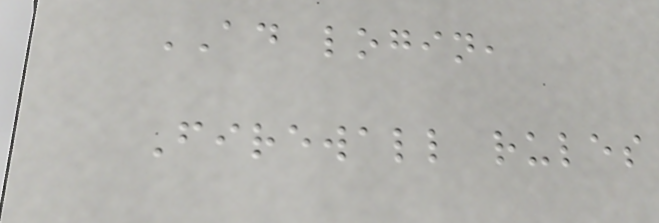AD login,
Firewall rules
